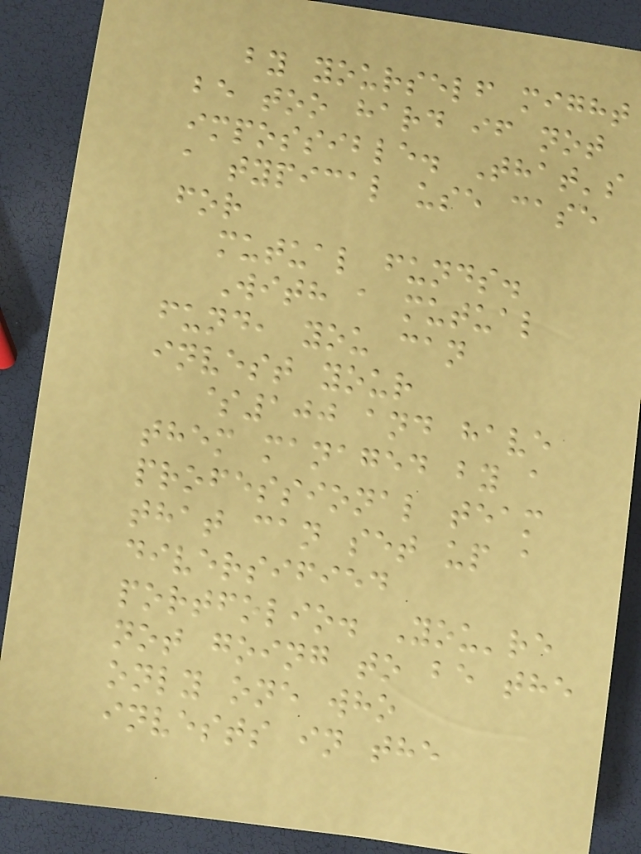by yourself might
be too hard if not
impossible. That's
a typical use case
for
mutual funds.
With a mutual
fund, you can
invest your
$100 and have
them managed by a
professional team
that can set up a
diversified
portfolio. You're
not going to be the
only one who
invests in the
